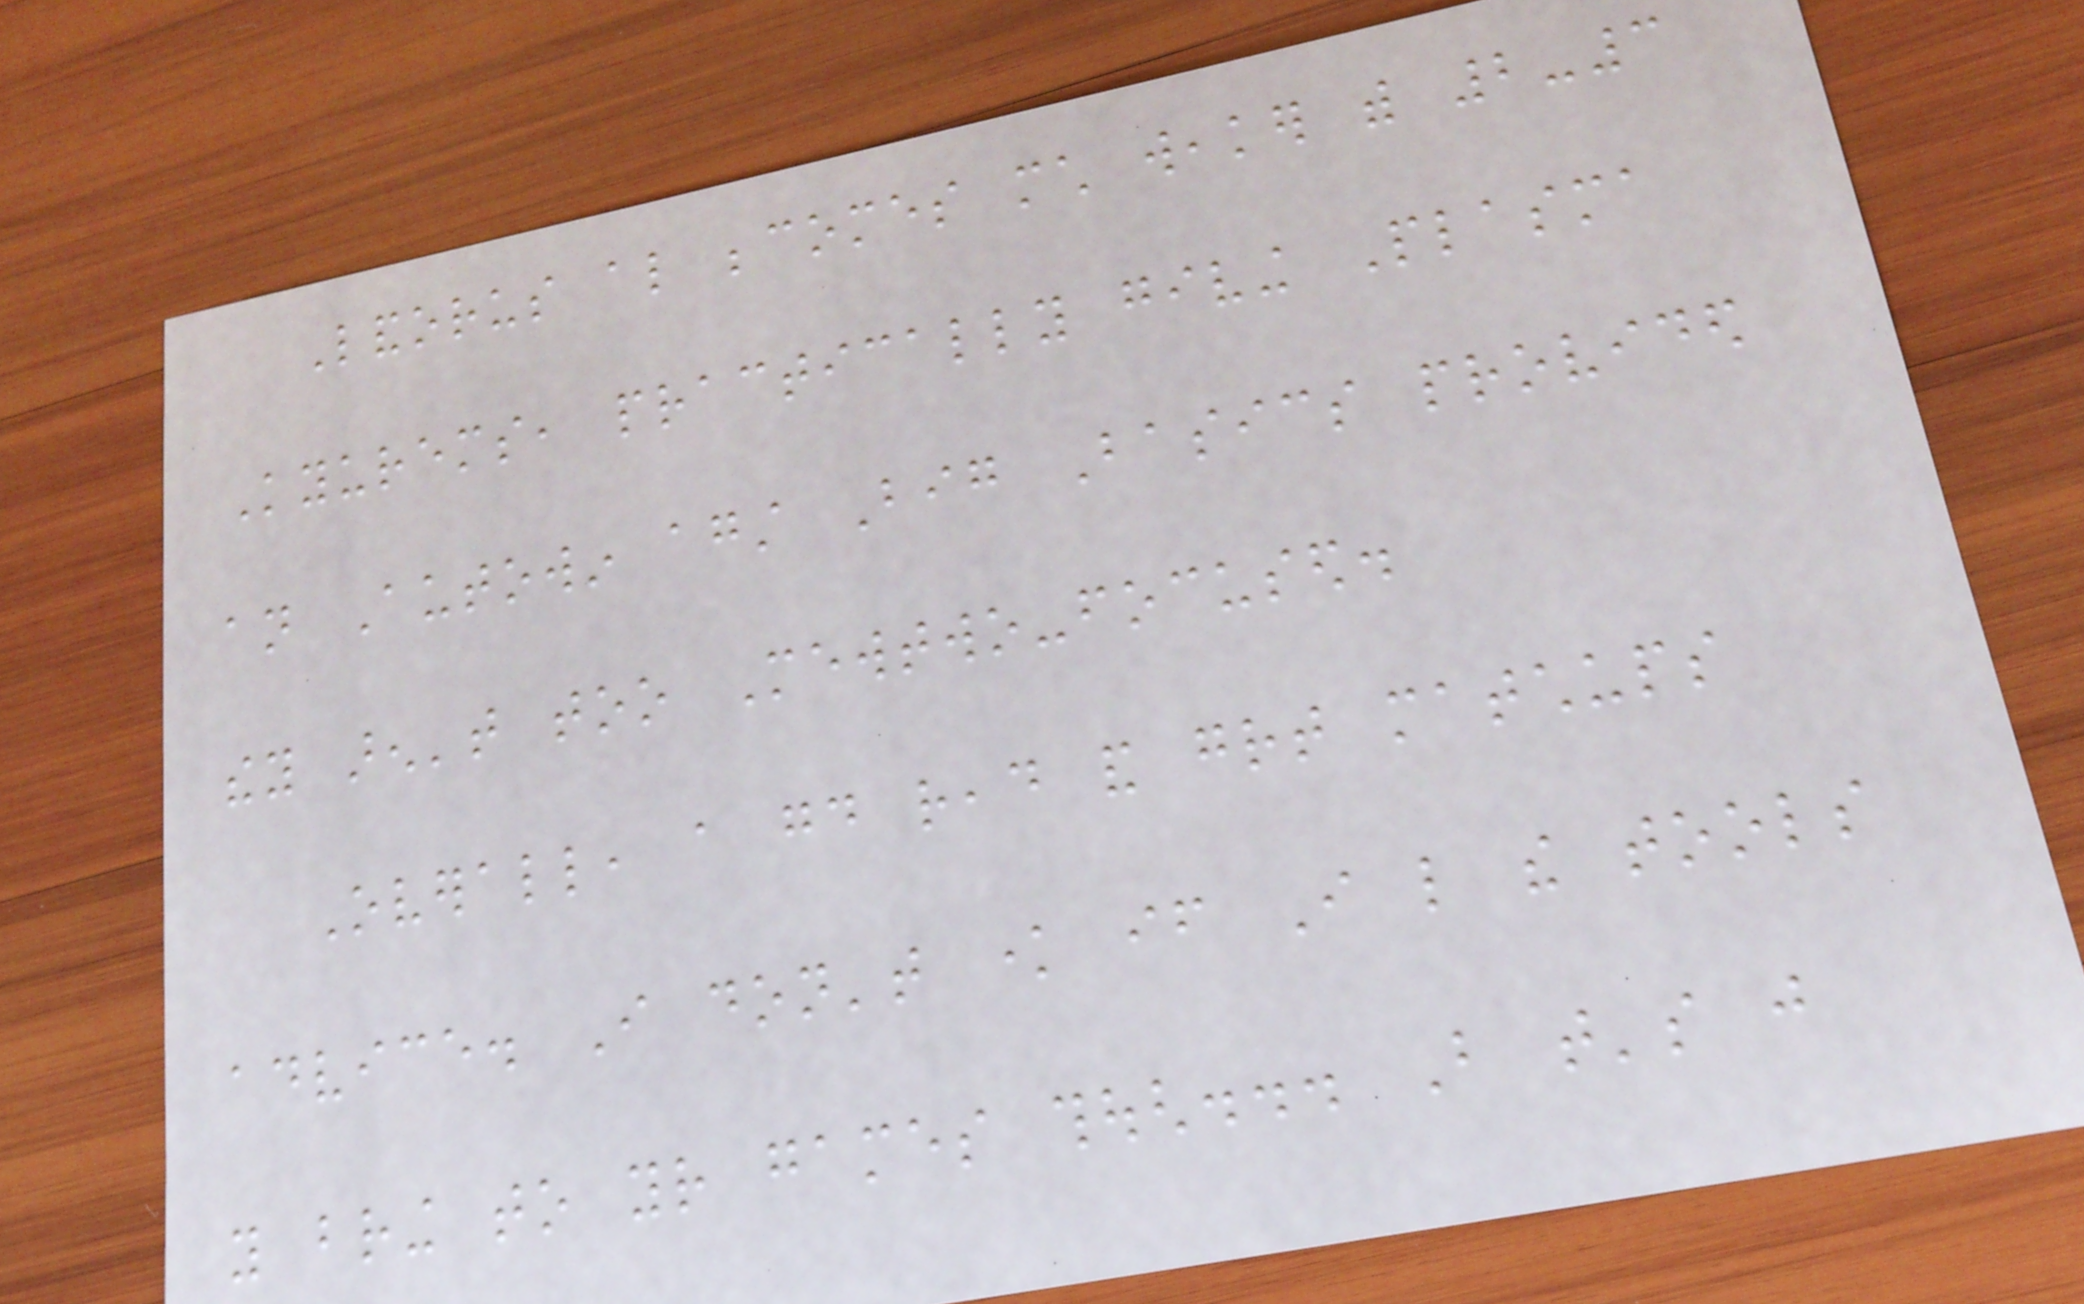Landorus also becomes much weaker with 2-3
Kyurems, practically giving Plasma
an Autowin against Big Basics provided
they aren't too Mewtwo-focused.
Overall, a good read and great matchups
advice. I don't know if I like the tools
you bring to your games though... But that's just
